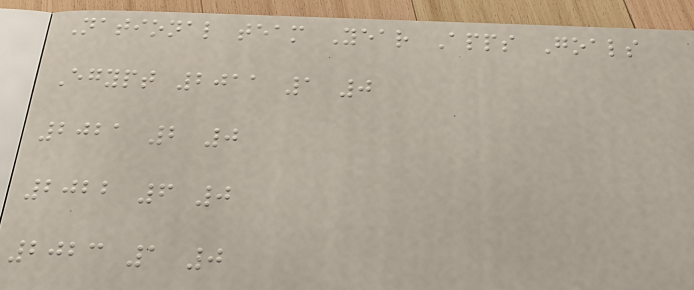National team Year Apps Goals
Egypt 2011 1 0
2021 2 0
2022 6 0
2023 1 0
